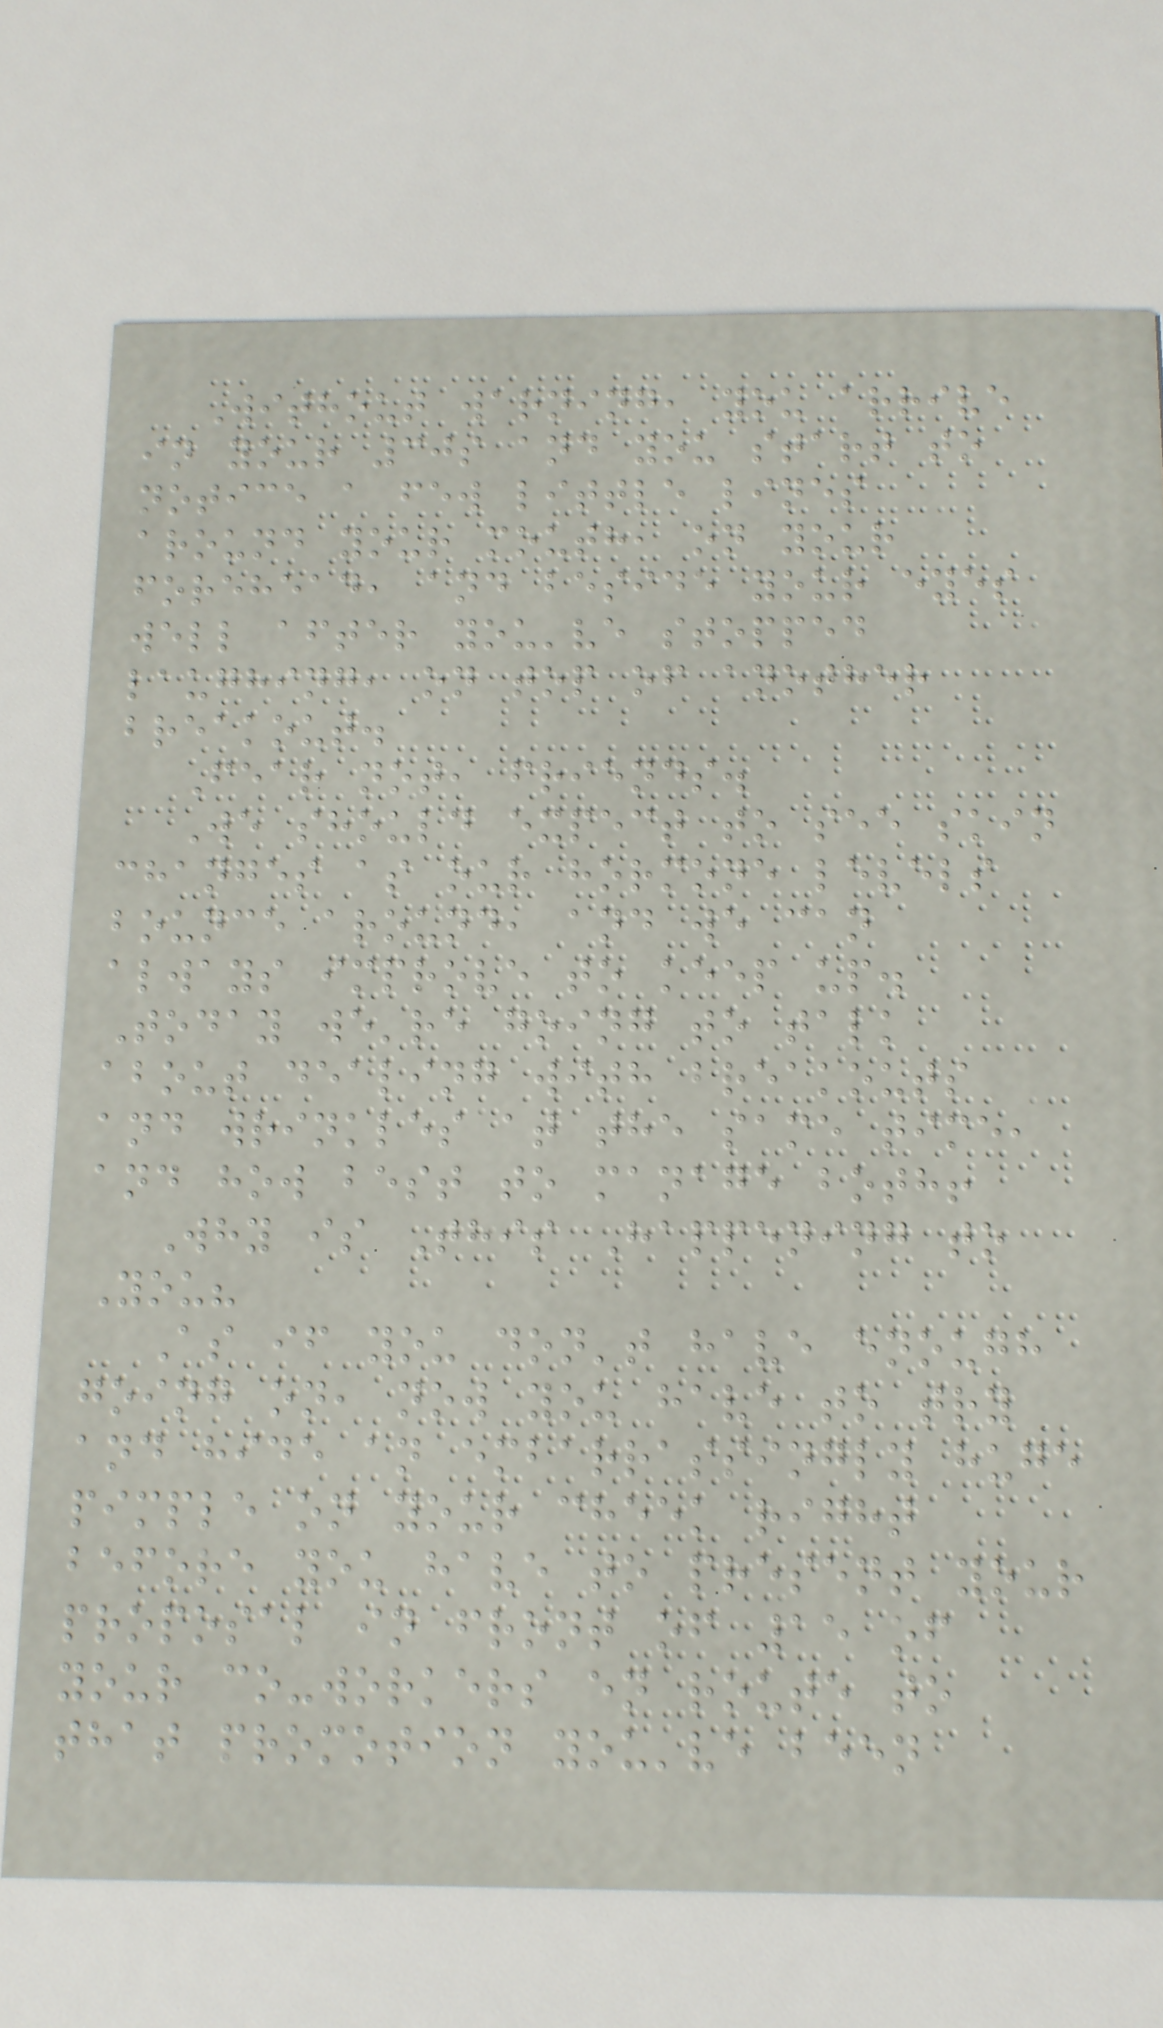Without warning, you arrive
in your 30s and you start to
notice a few little lines
around your mouth, on your
forehead, and beside your eyes
well after you've stopped
laughing, on top of another
breakout.
Fear not, friends.
We should expect to see skin
changes as our hormone levels
bounce around, and we can
always improve to keep up.
Today we're going to talk
about dealing with breakouts
and wrinkles at the same time,
and how best to manage both!
Why is This Happening to
You?
As if you don't have enough
going on, now you have to try
and hide an embarrassingly huge
pimple on your cheek right
before you have to present your
proposal in front of 15 of
your co-workers en route to
that promotion you've been
